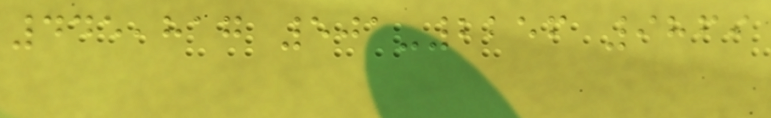445,817 501-2256 9869
